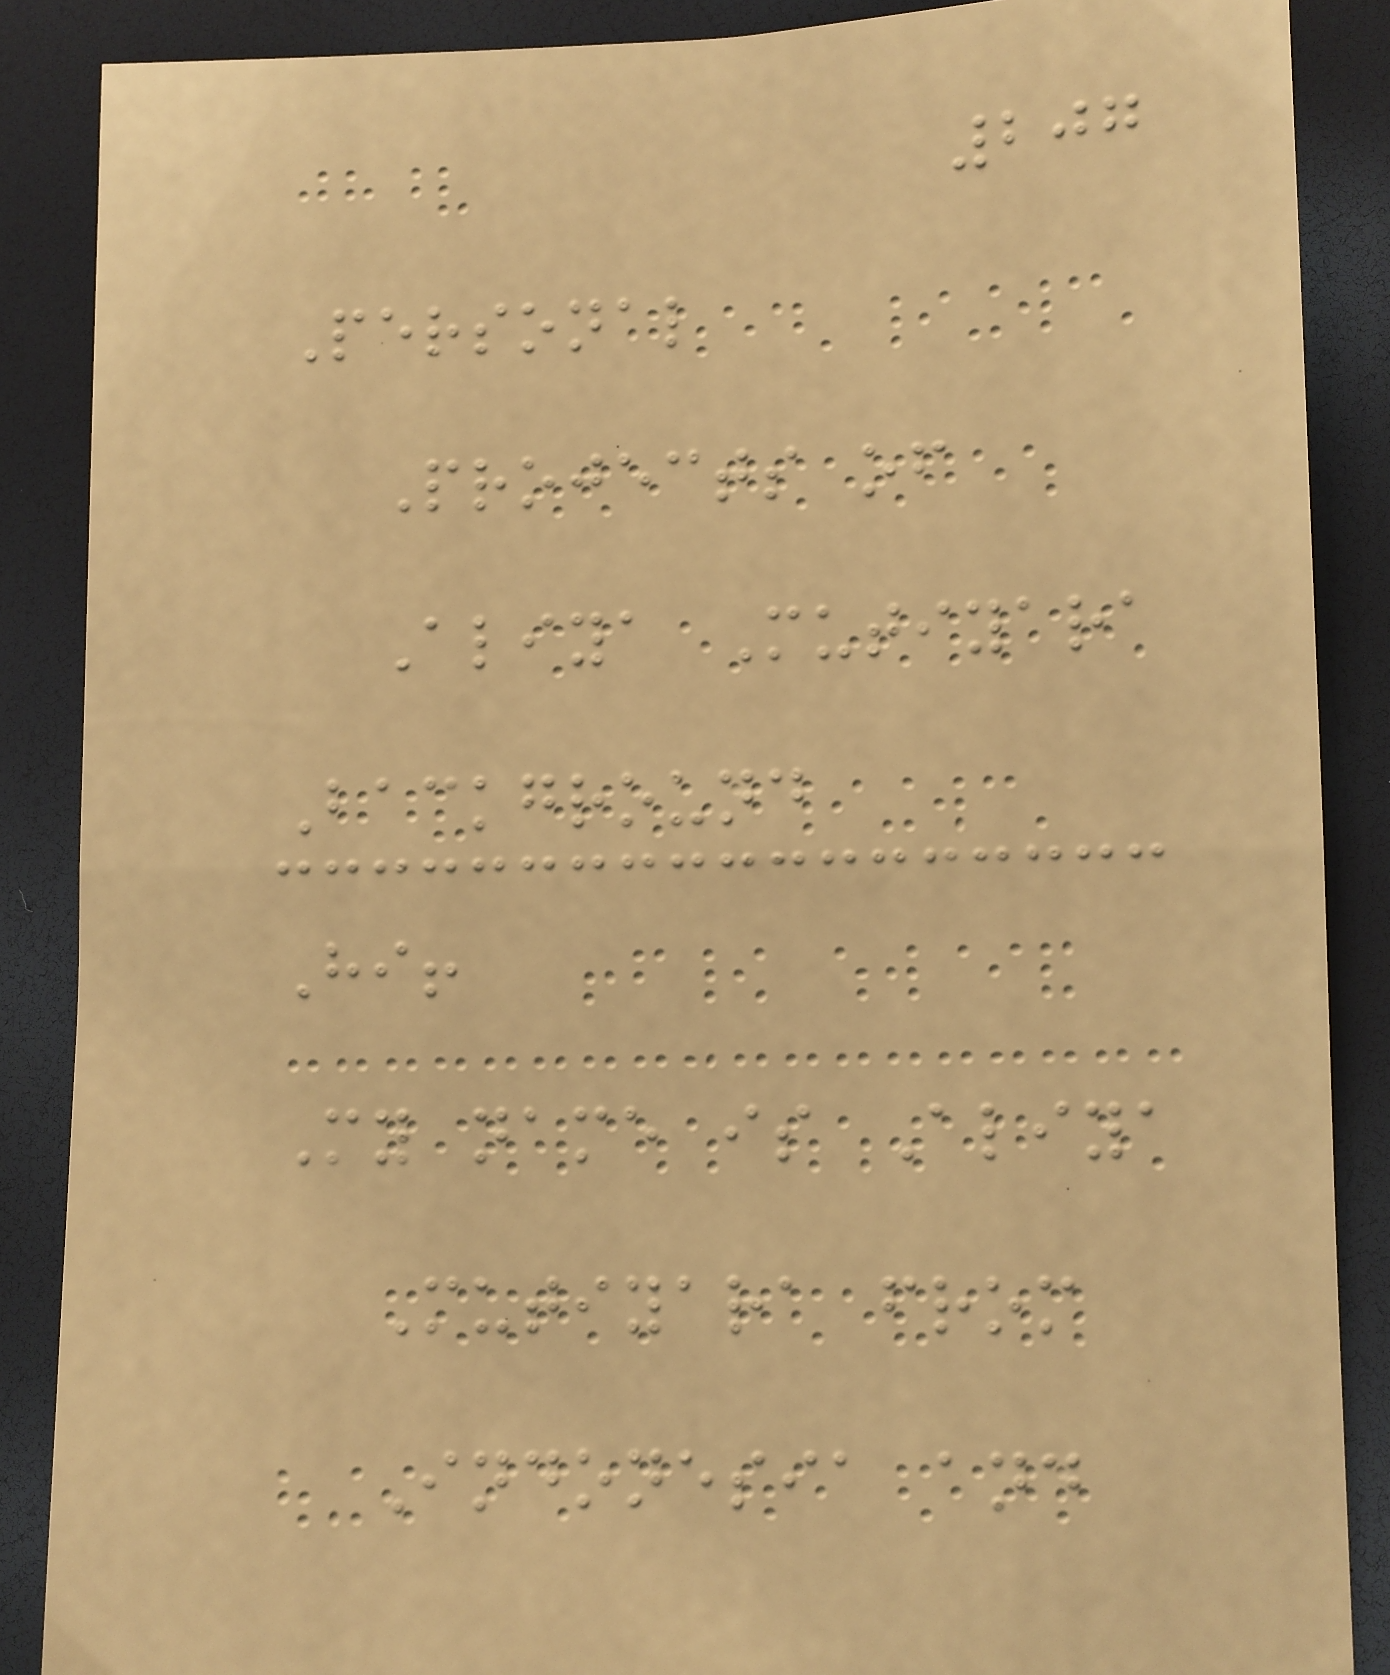207
Personal
Projects of
Aliya Mutiyara
Background
Hi!
My name is Aliya
Mutiyara from
Indonesia and
